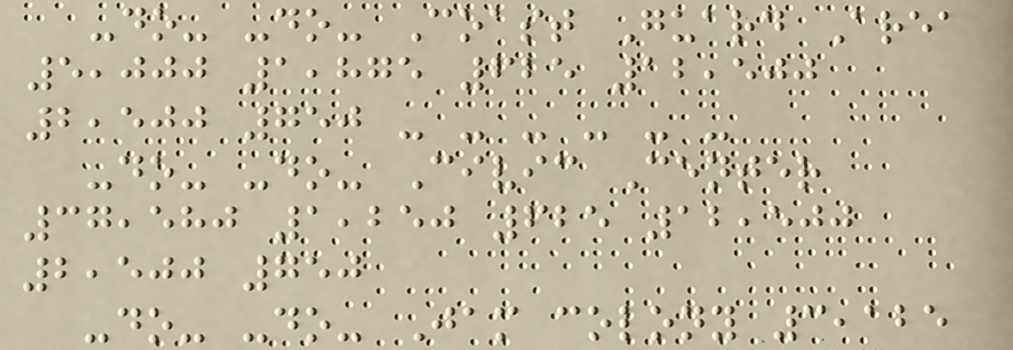-do- -do- Coast Guard Area
5,000 1,875 625 12,500
2,500 750 - - - - - -
-do- -do- Civic Center
37,580 1,250 625 12,500
2,500 750
-do- -do- Jam colony 3,125
